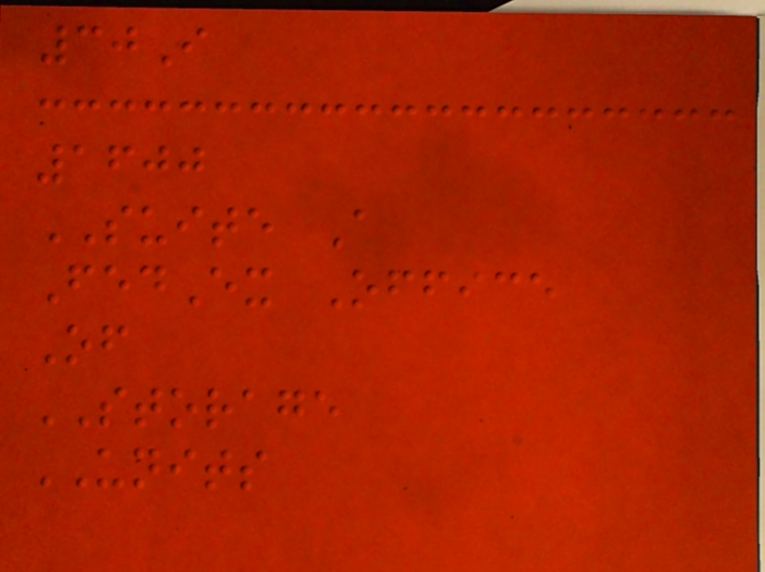30I
1600
SUITE A
FedEx Office
Of
STORAGE
UNITS
